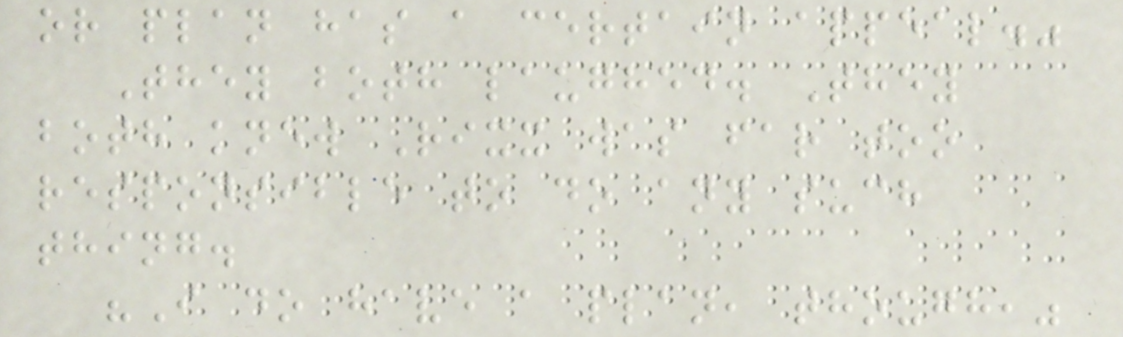or plan has a certain appeal."
They both laughed. They
both knew Rixx was far too
responsible to do any such
thing.
"I do have a plan, though,"
